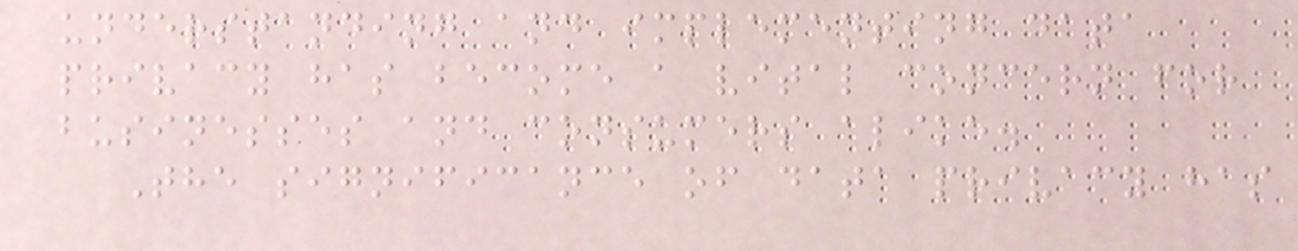understanding and implementing data
privacy has become a vital concern for
businesses and consumers alike.
The significance of data privacy has
